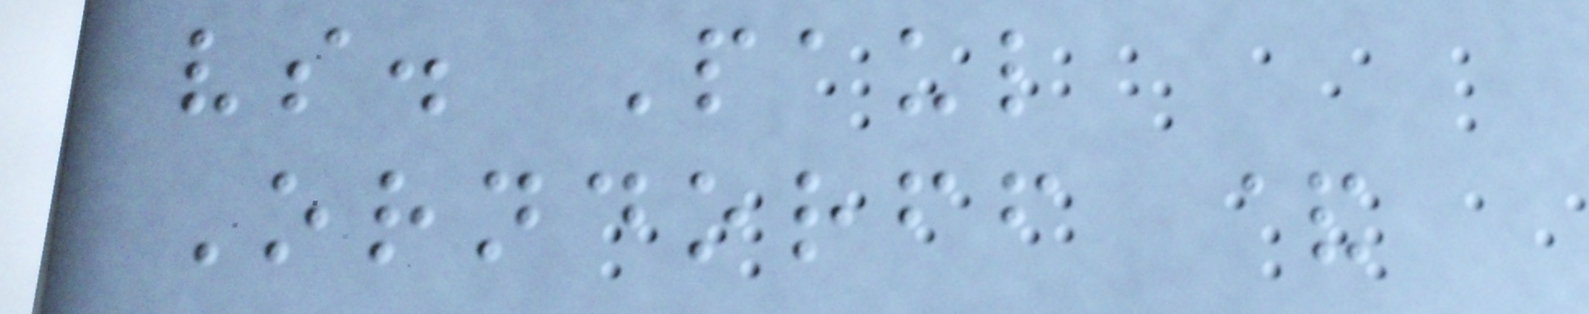vs. Paul
Orndorff &
